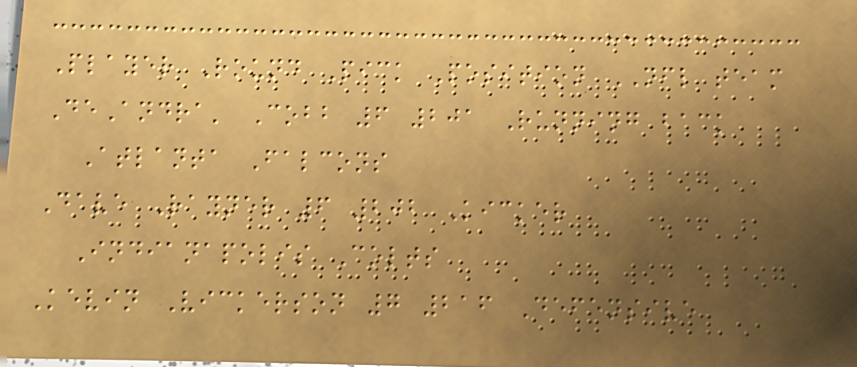Player Round Pick Position NFL team
DeAndra' Cobb 6 201 Running back
Atlanta Falcons
Dave Rayner 6 202 Kicker
Indianapolis Colts
Kevin Vickerson 7 216 Defensive
